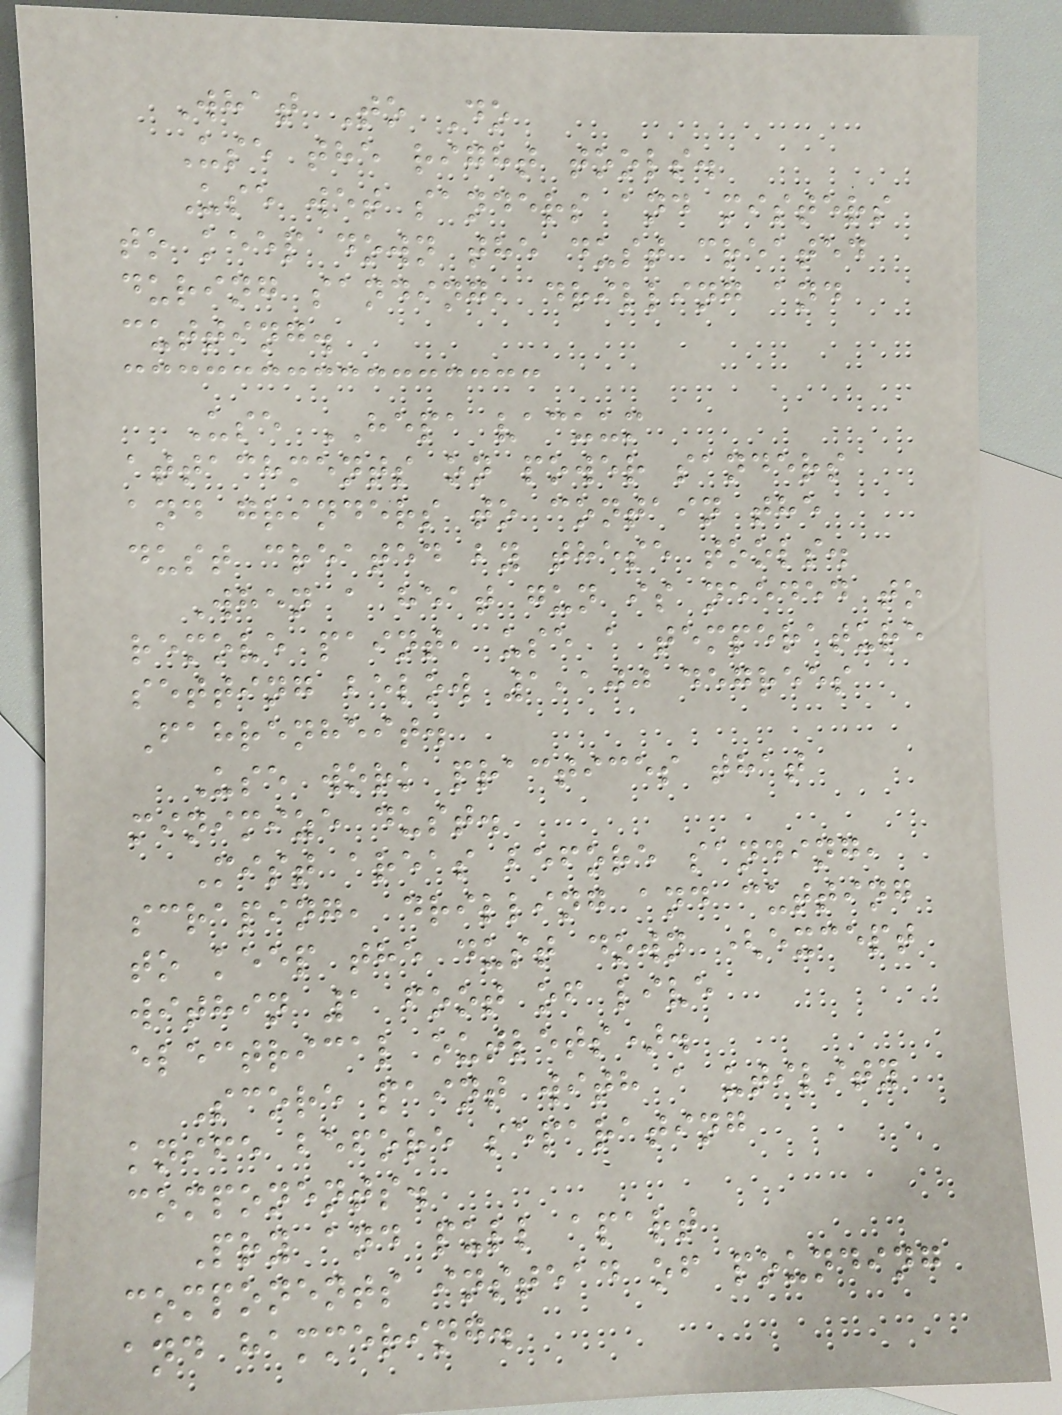What To Do
Use the right tools.
Use wet sanders and misters
to keep down the dust created
during sanding, drilling and
cutting.
Use HEPA vacuum
attachments on power sanders
and grinders to contain the
dust created by these tools.
When a heat gun is needed to
remove paint, use a temperature
setting below 1,100 degrees
Fahrenheit.
Use work practices that
minimize dust.
Mist areas before sanding,
scraping, drilling and cutting
to keep the dust down (except
within 1 foot of live
electrical outlets).
Score paint with a utility
knife before separating
components.
Pry and pull apart
components instead of pounding
and hammering.
